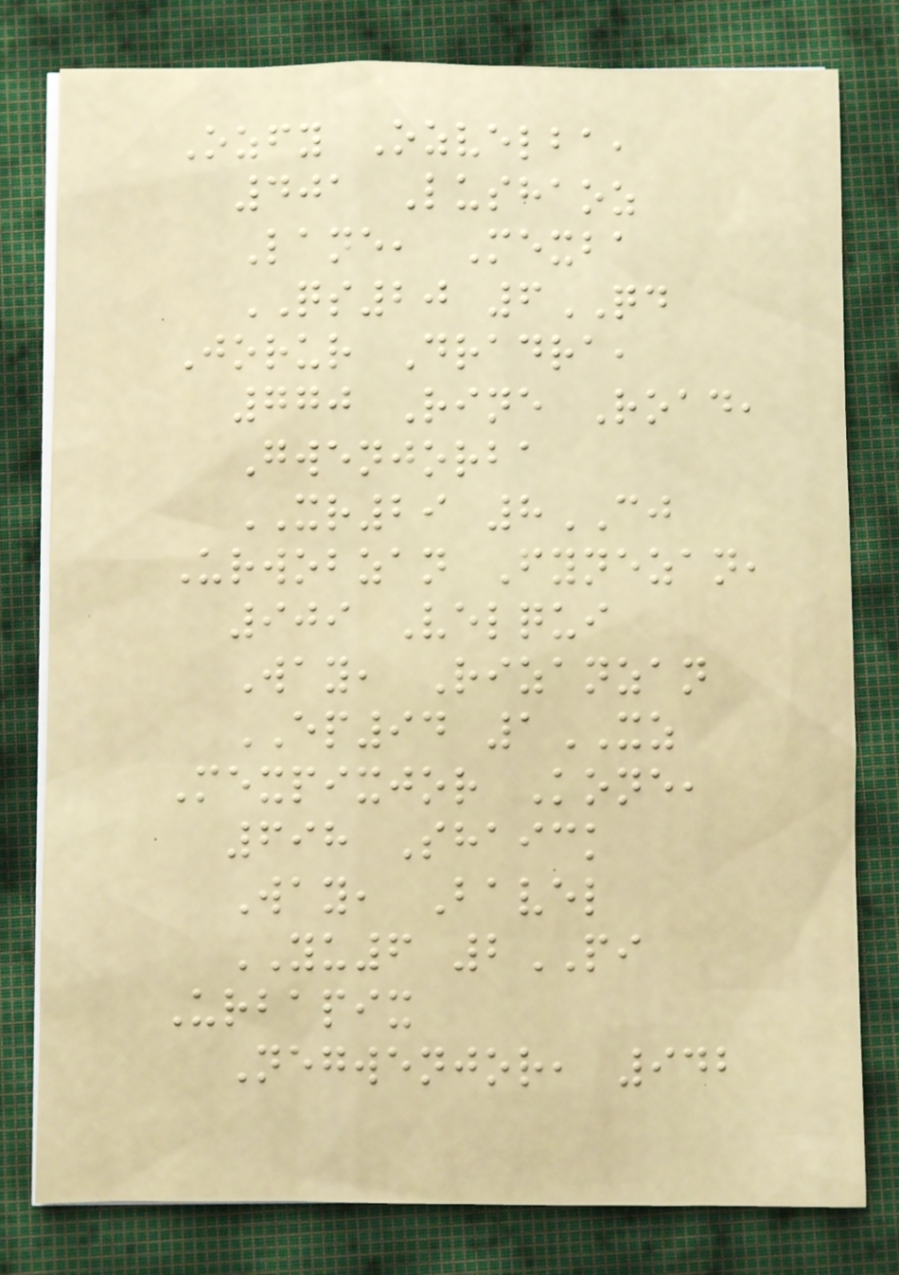Ozfy Ozvelba,
401 Lushaoz
Lane, Mexba
QS20 6QD
Jorur Dradra,
770 Rine Road,
Gwenjorba
XR29 8CJ
Urwobzan Fynezan,
909 Velqui
Way, Rizanzan
EP94 1XZ
Mexpixjor Kone,
698 Shaick
Way, Bavel
YU6 2PI
Urbapix
Negwenjor, 942
